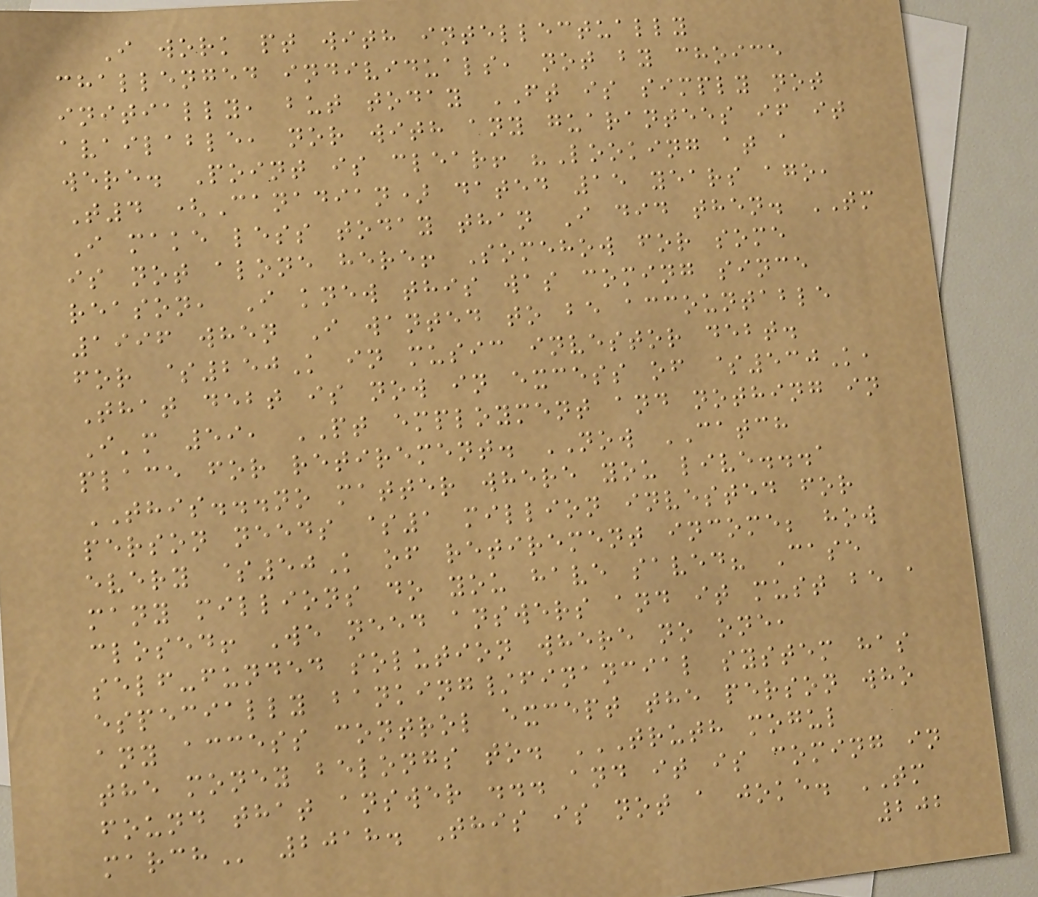I work pt with intellectually
challenged individuals, not by choice
initially, but today FT is simply not
available, nor with any guarantees if it
were. Point is clear! "Looking at a
T4 (Canadian) dated 15 years ago,
I make less today than I did then. TM
is not alone here! Somehow for some
reason, I knew this was coming since
1996 when I wanted to be accountable
for $250K in music investor debt.
That debt is now in excess of $530K,
I'm 59, PT employment and nothing in
place for retirement. NOW CATCH
THIS...no matter where you live...a
person needs $1 million invested for
every $50K of retirement income; how
many millions do you have saved? Case
closed! We need answers and it must be a
self-funded solution where no one,
especially banking/financial system has
any access control except the person who
the money belongs to. TRUTH MOGUL
FOUND THAT ANSWER ... AND IT IS COMING IN
MARCH 2018. This is not a joke. TM
202
